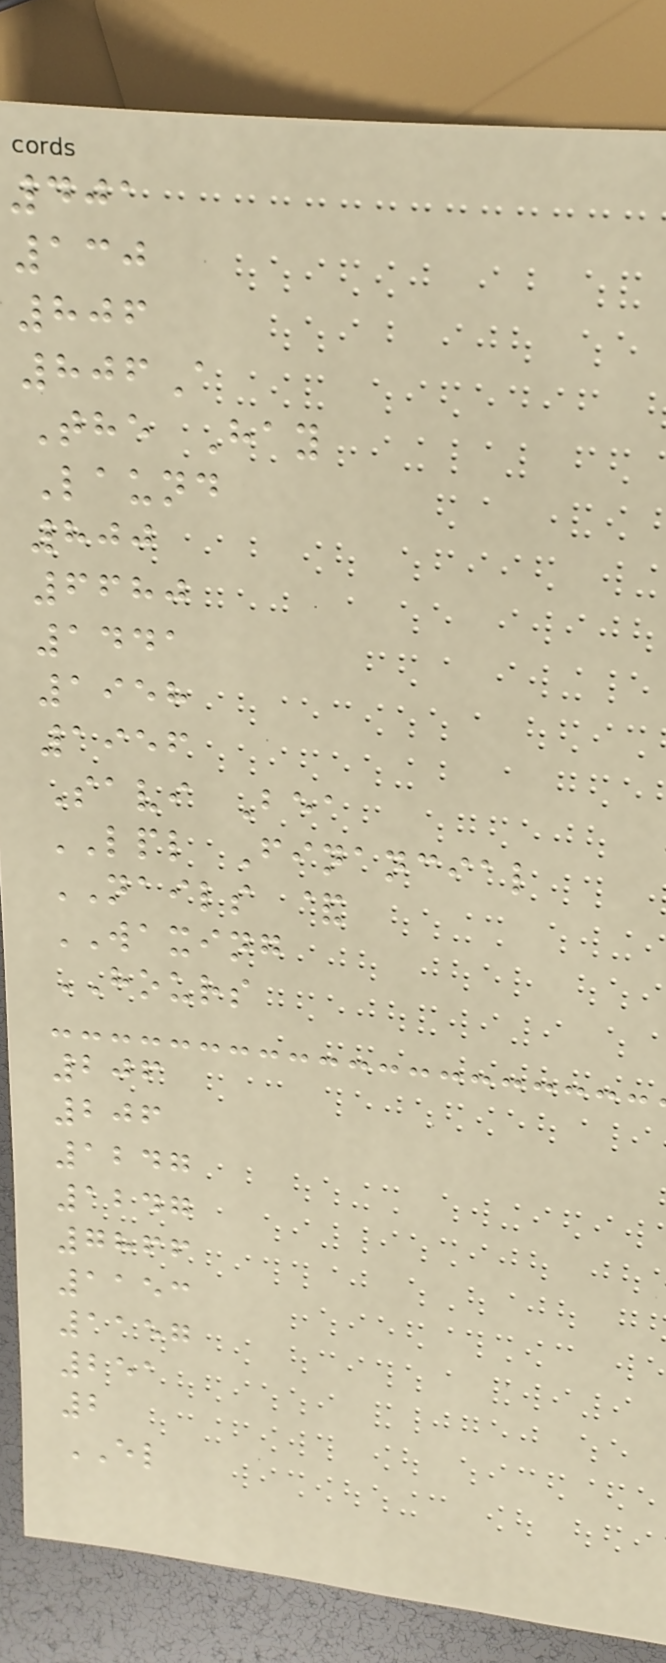401
130
806
806A
The Hay
Laund
800
6680
1441
1958
1956
Savi Bea
LPL Financial
NAILS &
WAXING
HOURS
206
206
1247
1247
7866
1153
1157
251
2
EL
